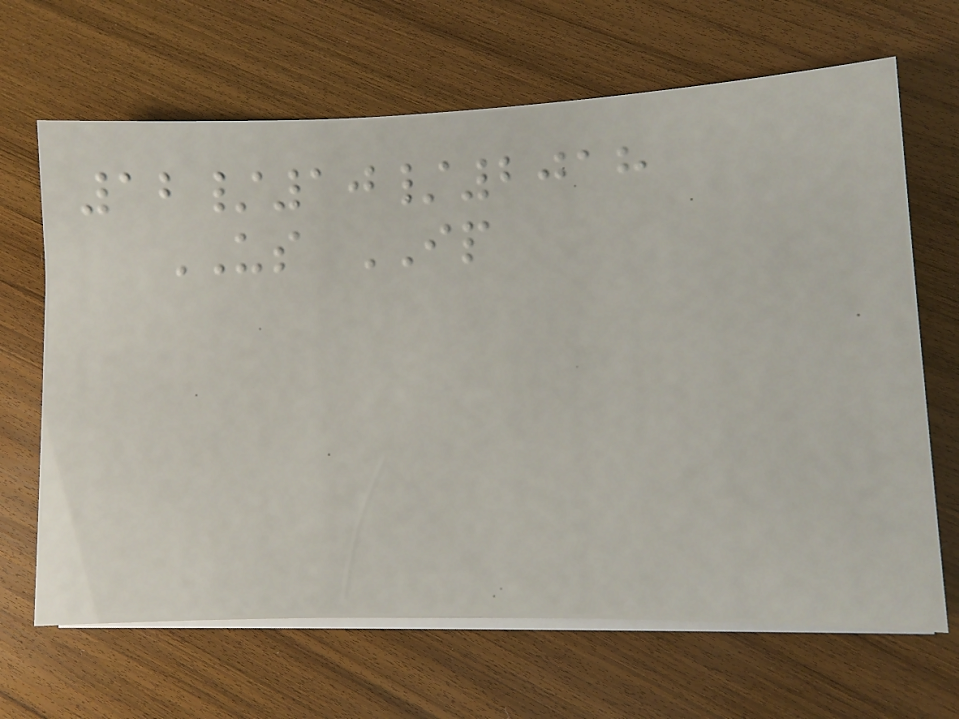12/10/2018
US IP
